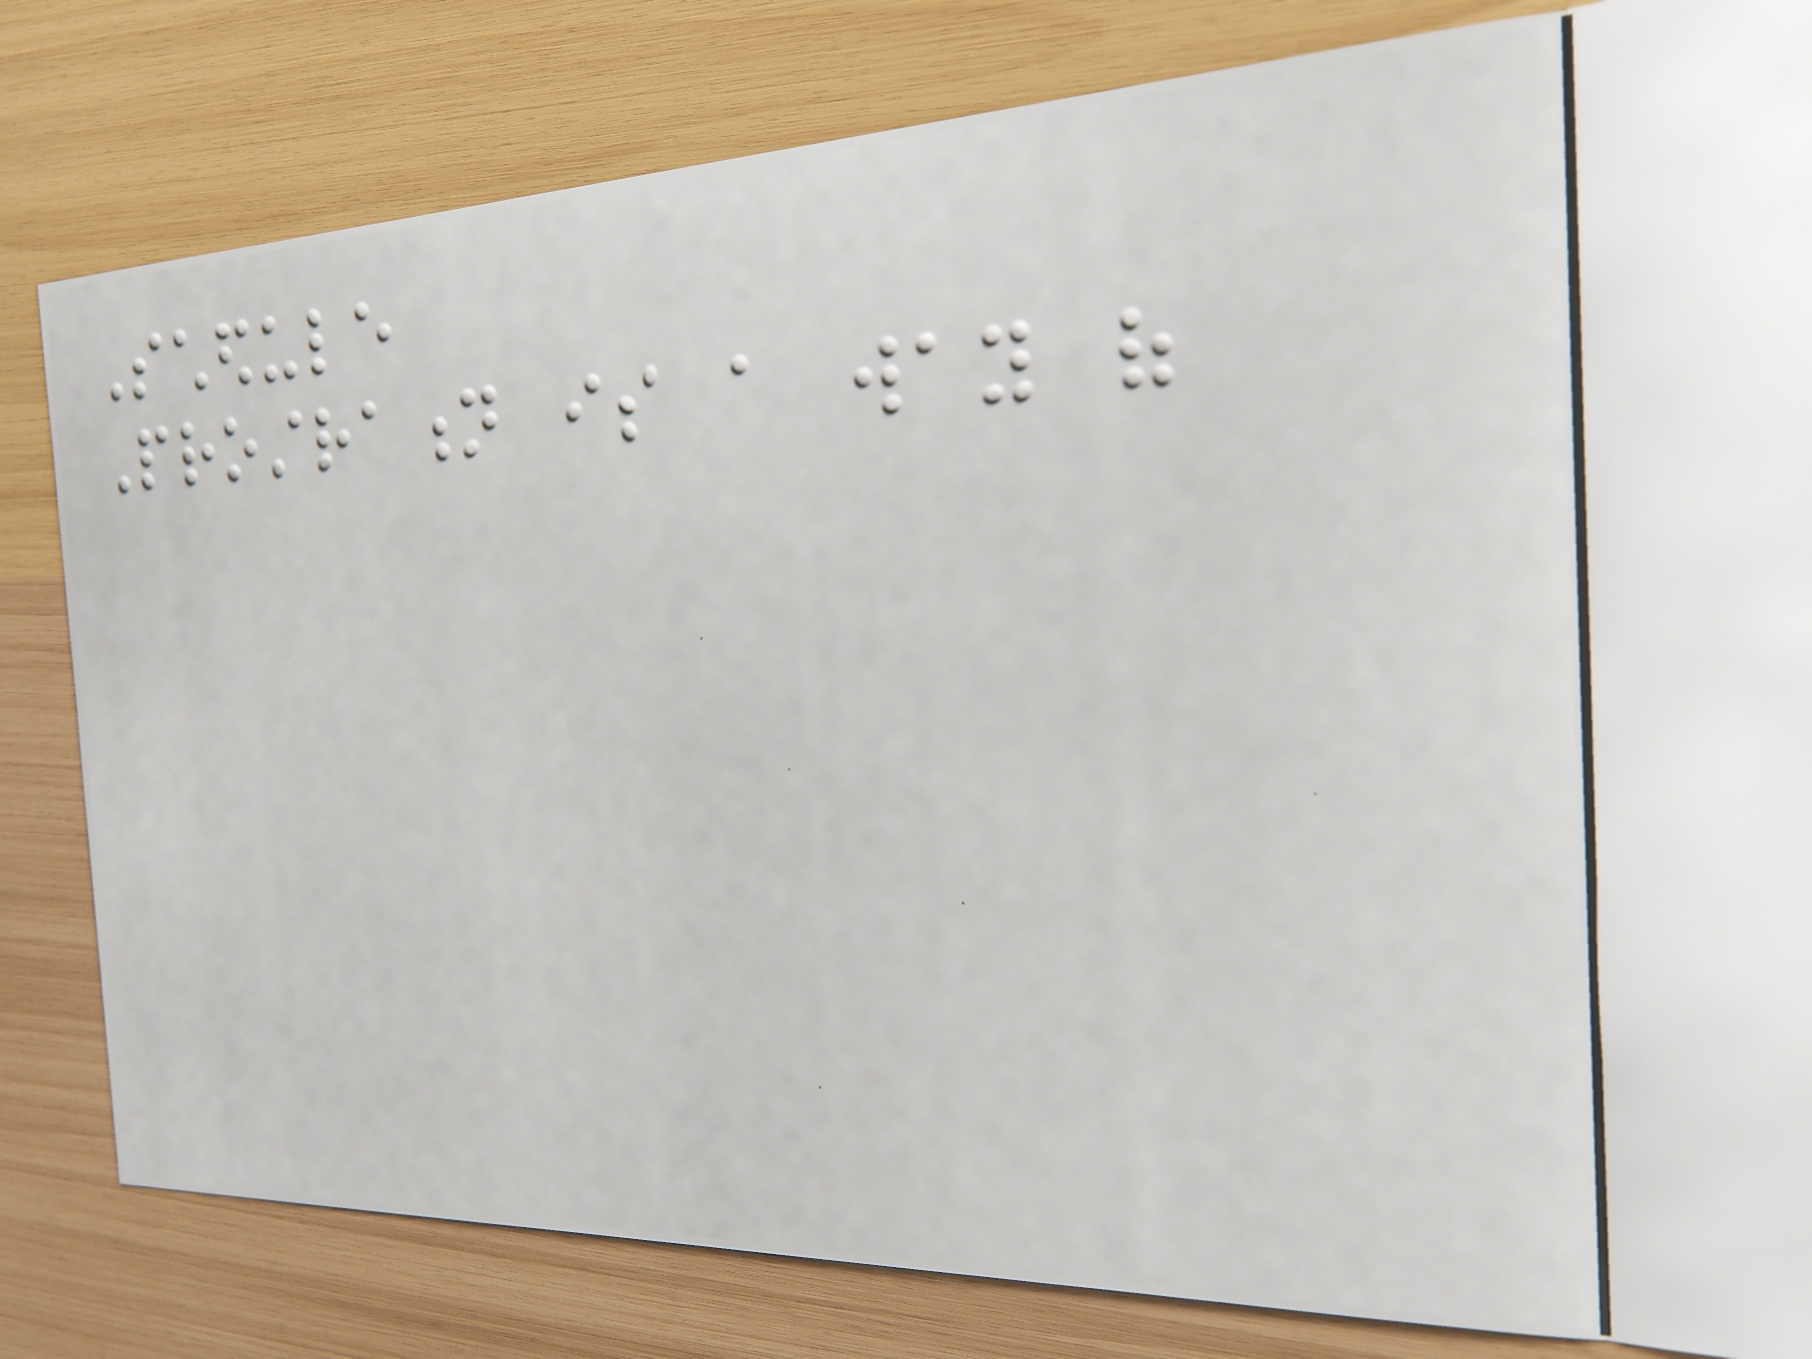Schedule
Prostration is a way of
